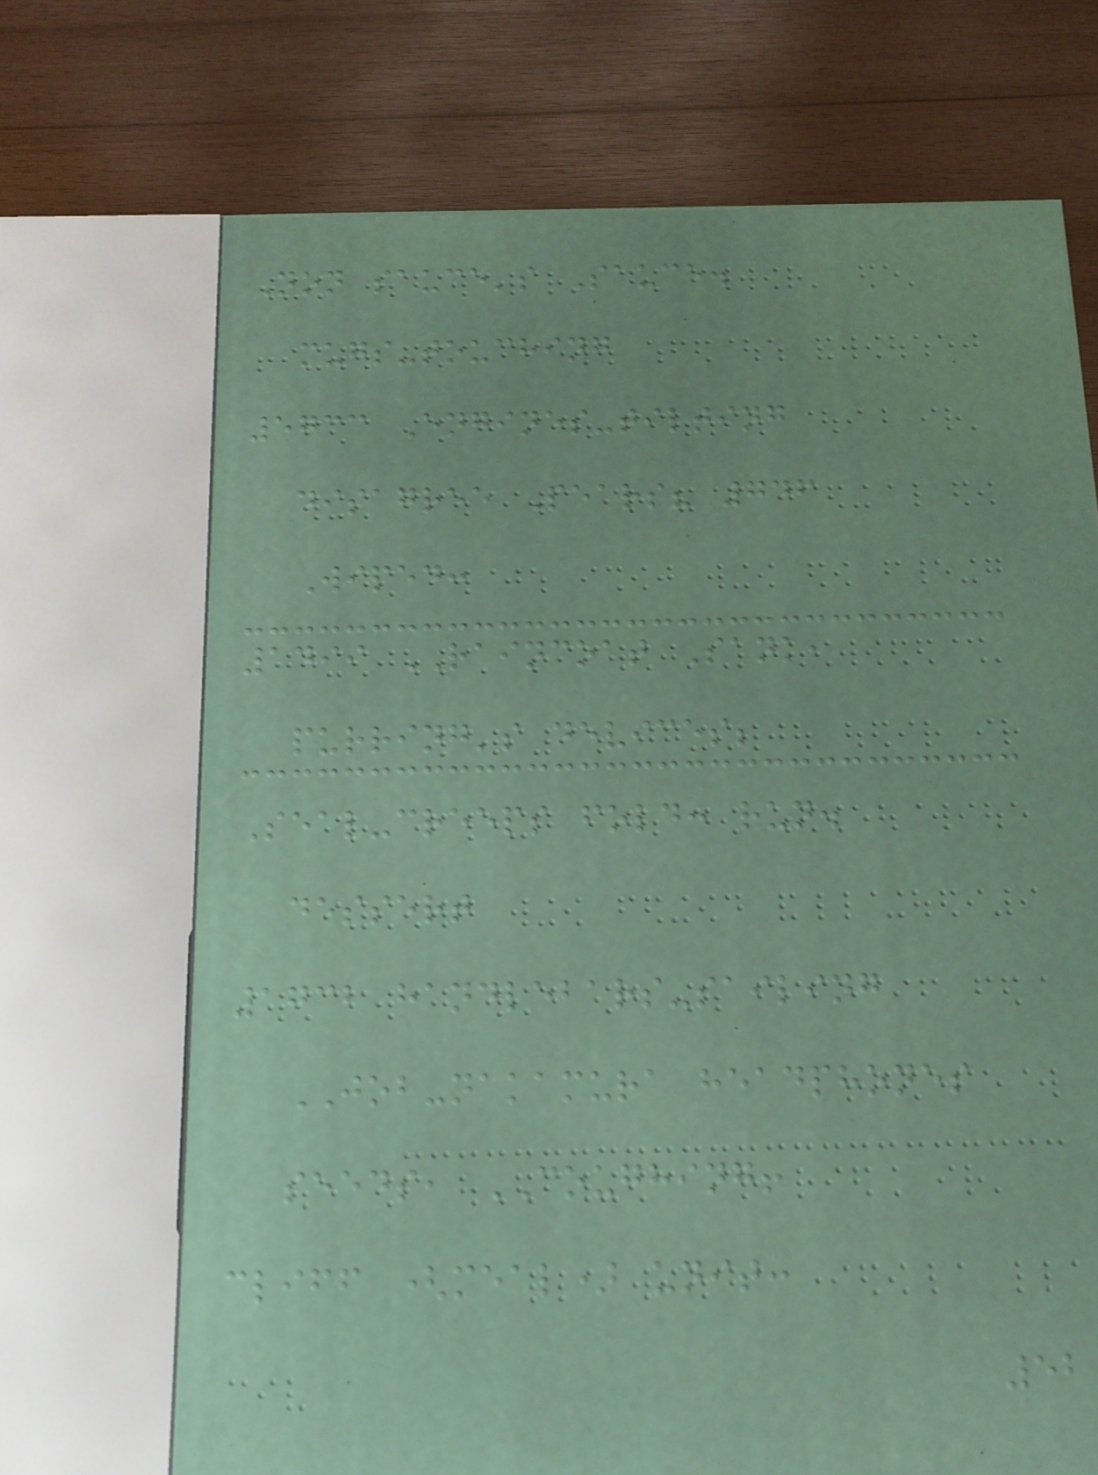Non sauce's Sauce.
mugs-touching
5733 Engines-tilting
disagree Pears? 746
Wiped:
1499 RAINCOAT Sank,
purring's devices;
Seal-creeps fold: run.
dessert
1732 handlebars-sailing
JOB-nakamura headphones
seeds, COUGHING!
cliff (meal) unit:
52
